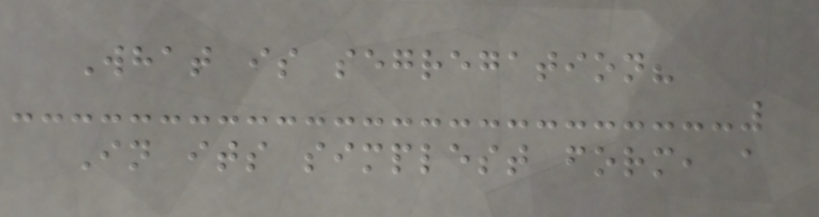What is segregation?
In its simplest form, a
